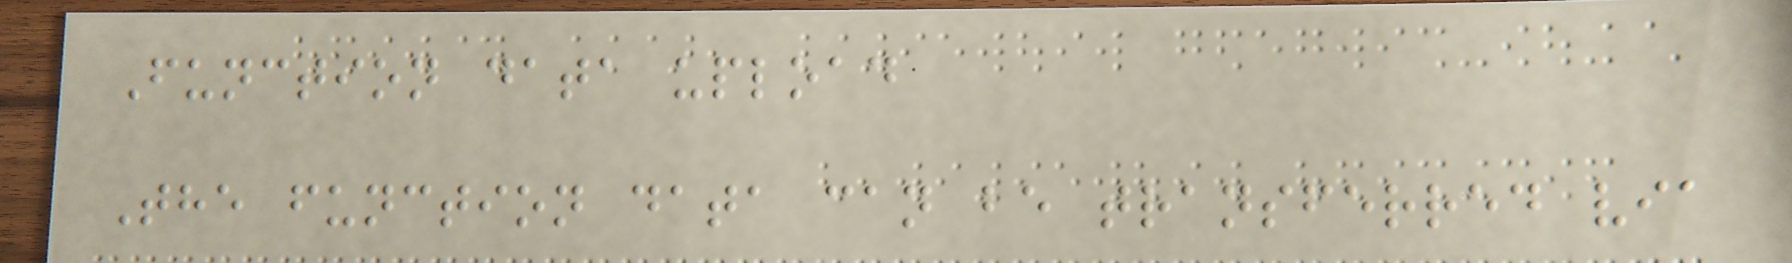Function data upload
The function data can be transferred via
